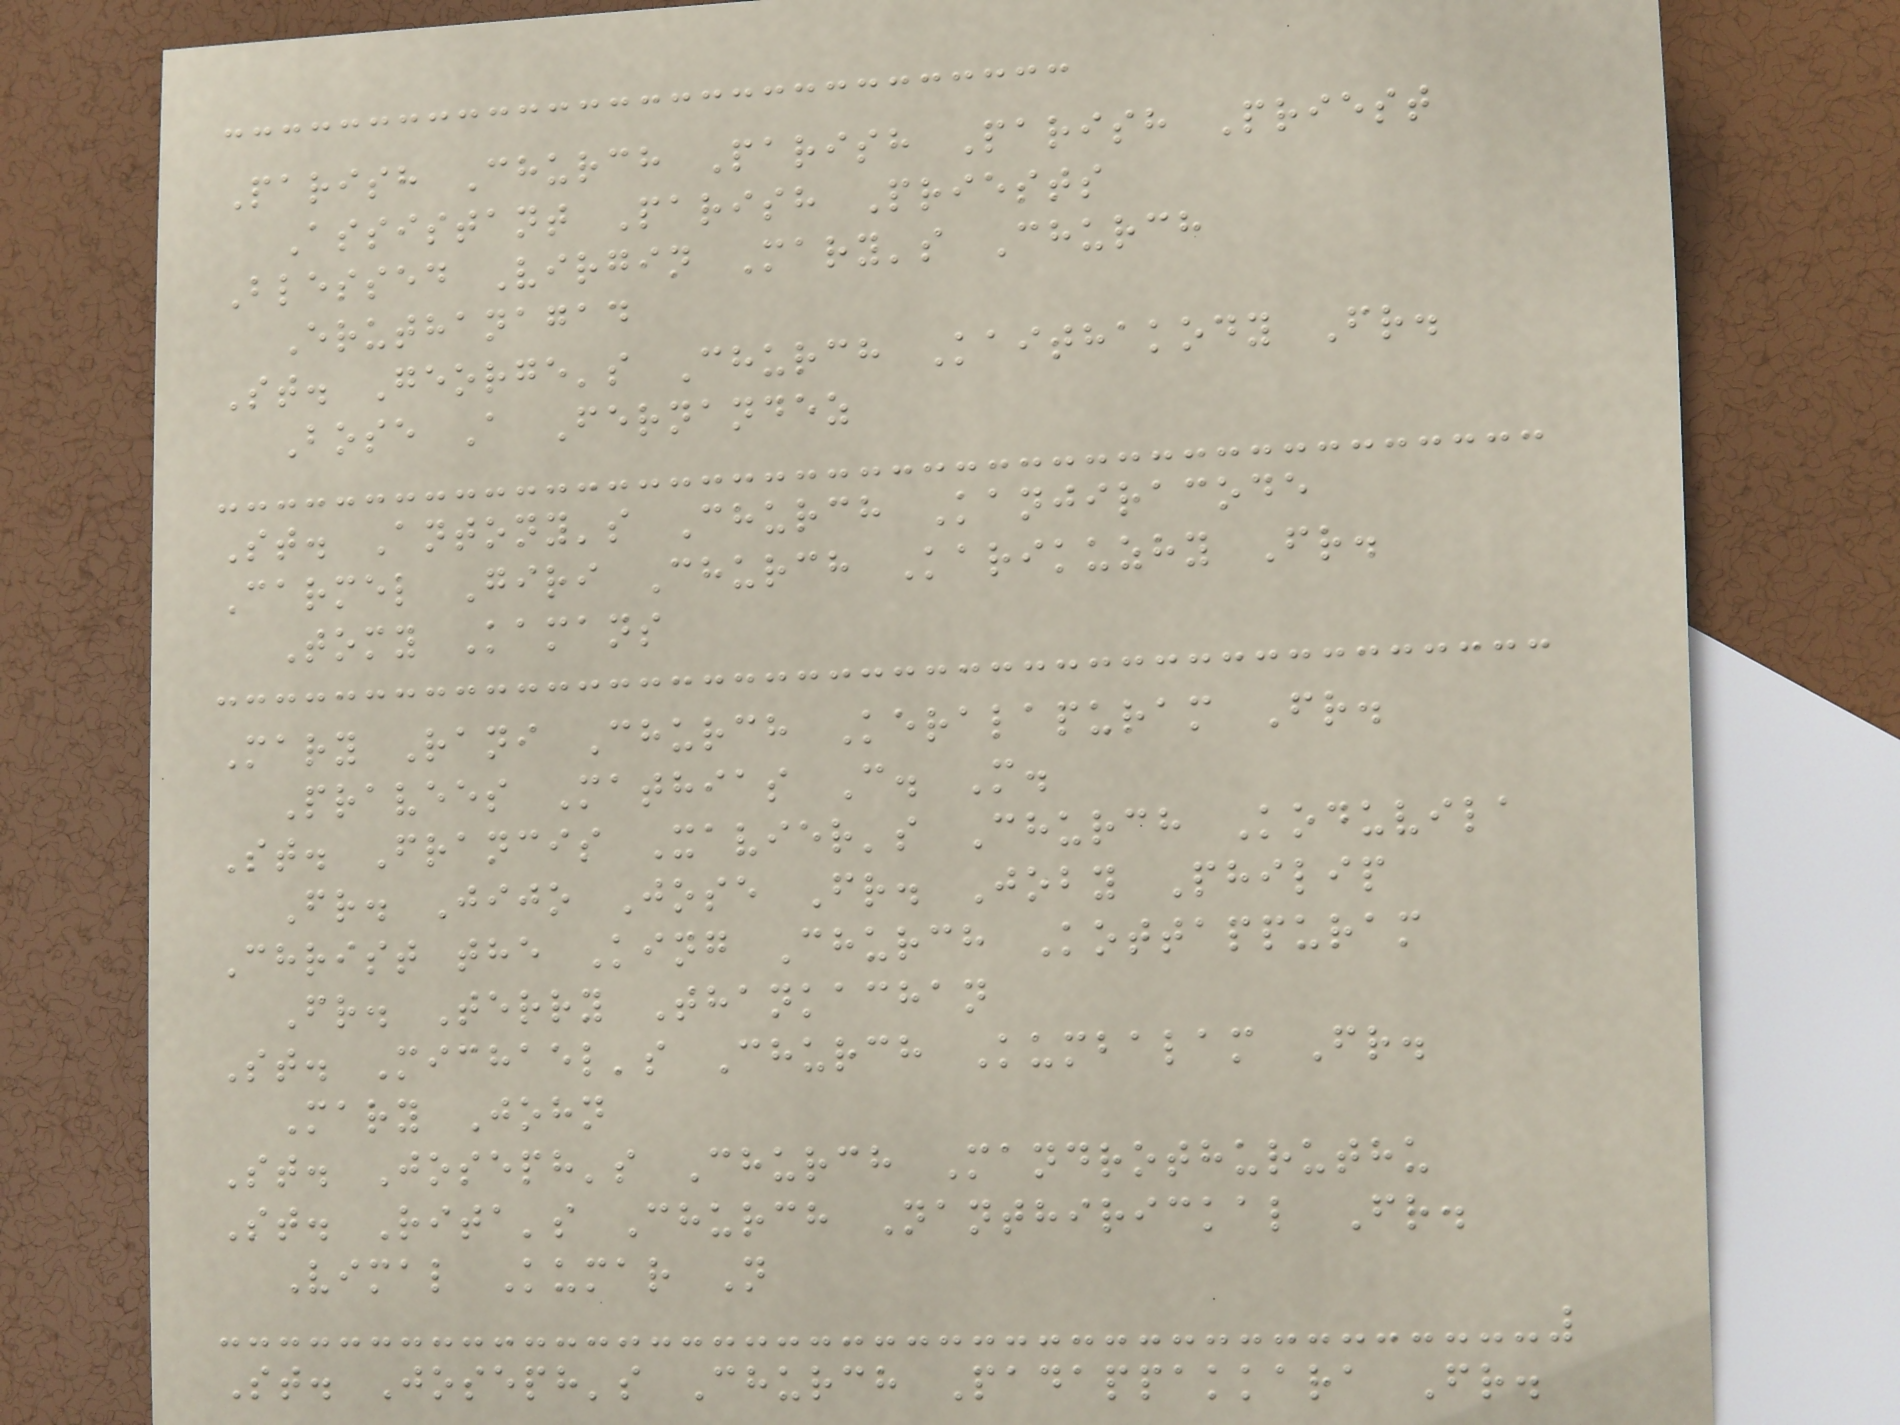Parish Church Parish Parish Priest
Assistant Parish Priests
Blessed Virgin Mary's Church
Eruthanagad
St. George's Church Kaithakody Fr.
Bose A Fernandez
St. Antony's Church Kanjiracode
Carmel Giri Church Karikuzhy Fr.
Tomy Kamans
Mary Rani Church Keralapuram Fr.
Pravees Mathias C. M.
St. Francis Xavier's Church Koduvila
Fr. Jijo Jose Fr. Joby Philip
Christ the King Church Kottappuram
Fr. Terry Thankachan
St. Michael's Church Kumbalam Fr.
Mary John
St. Joseph's Church Mandrothuruthu
St. Rita's Church Nanthirickal Fr.
Vimal Kumar N
St. Joseph's Church Padappakkara Fr.
